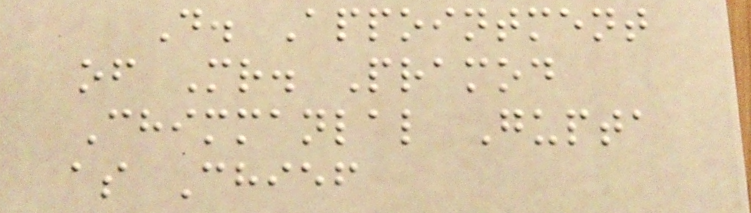D. Appointment
of Mr. Pramod
Chimmanlal Gupta
as Chief
